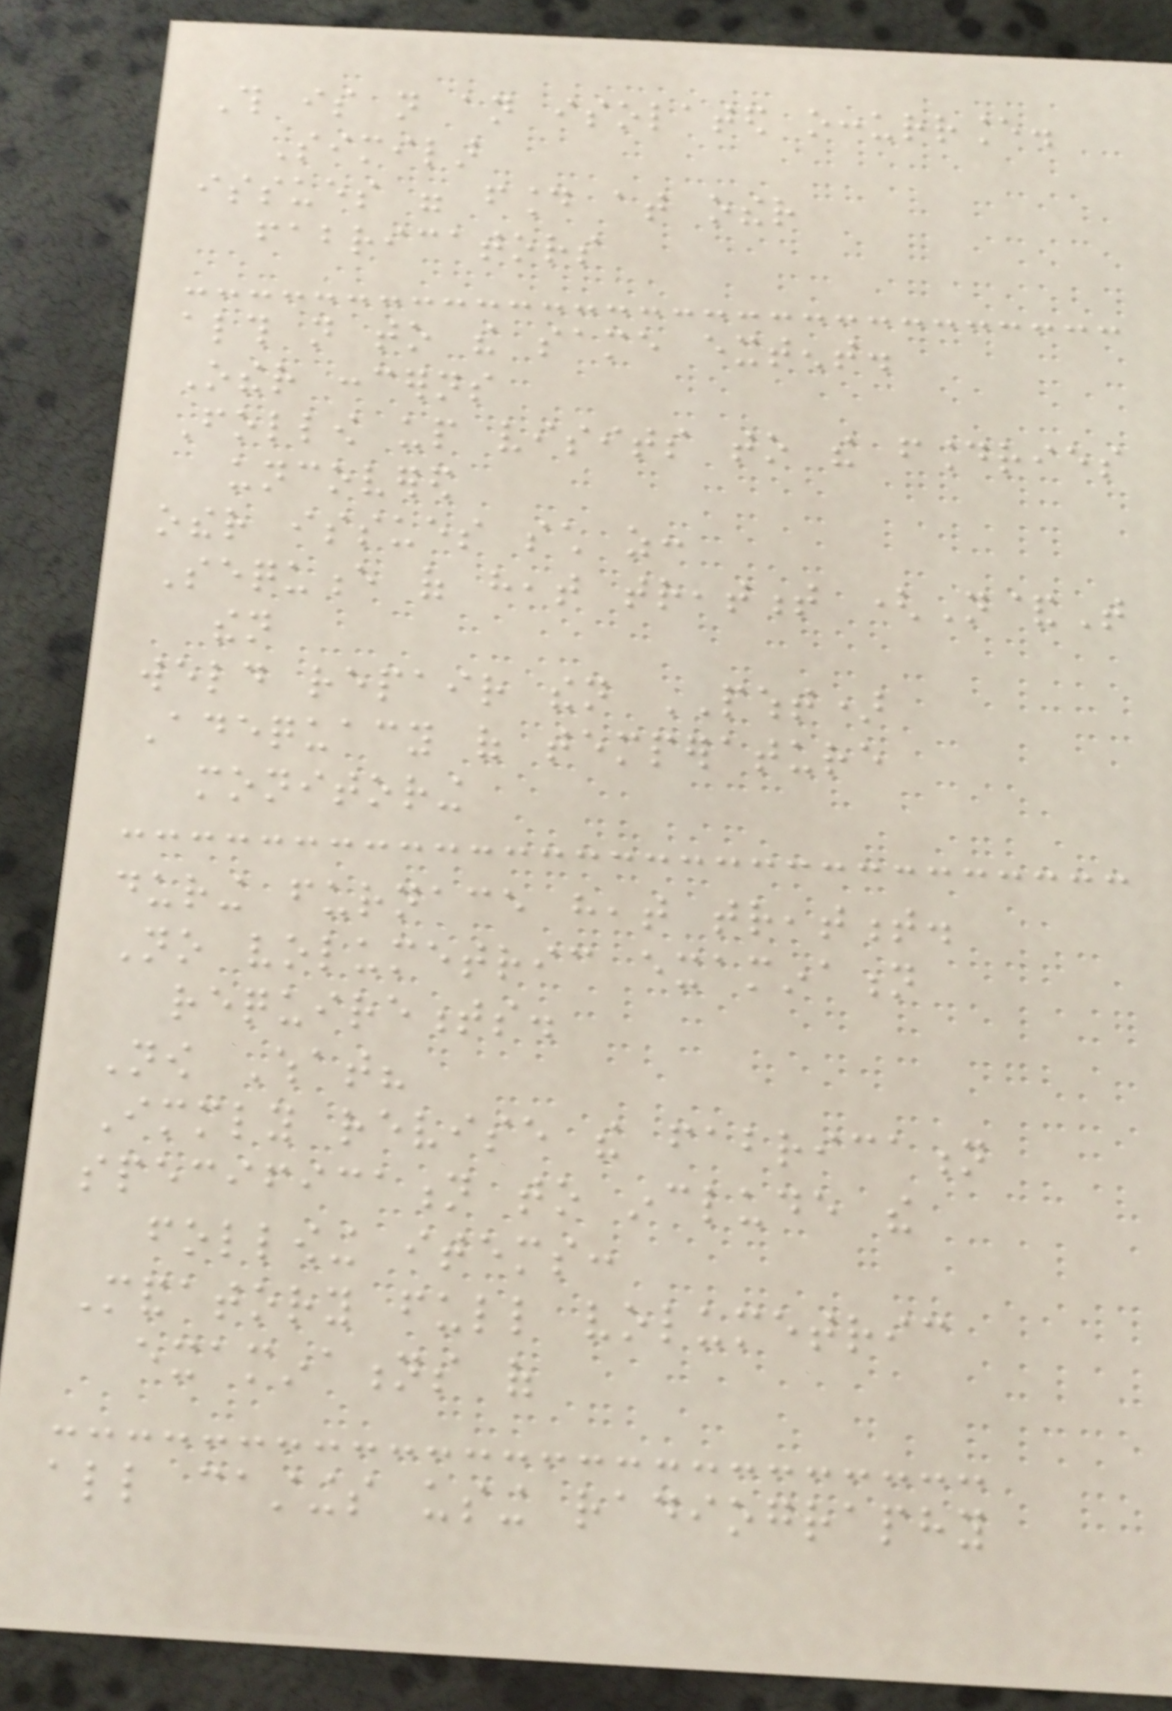This is not an isolated occurrance.
Similar
issues were found at other
fabricators
although not to the same extent.
Other concerns
Follow up visits to the foundries
uncovered
other issues such as:
Sequence of heat treatment (N&T
then
weld repair then PWHT)
Adequacy of temperature
monitoring
during furnace heat treatment.
No volumetric examination
requirements.
Now What?
Immediately revise the fabrication
specification to include the
following items:
Mandatory full volumetric
examinations of
all castings using radiography
